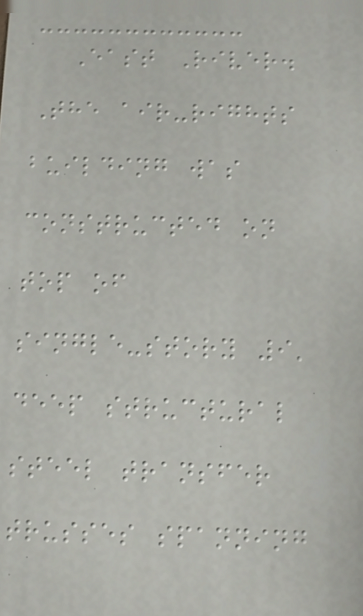East River.
The air-rights
building was
constructed on
top of
single-story 9'
deep structural
steel transfer
trusses spanning
